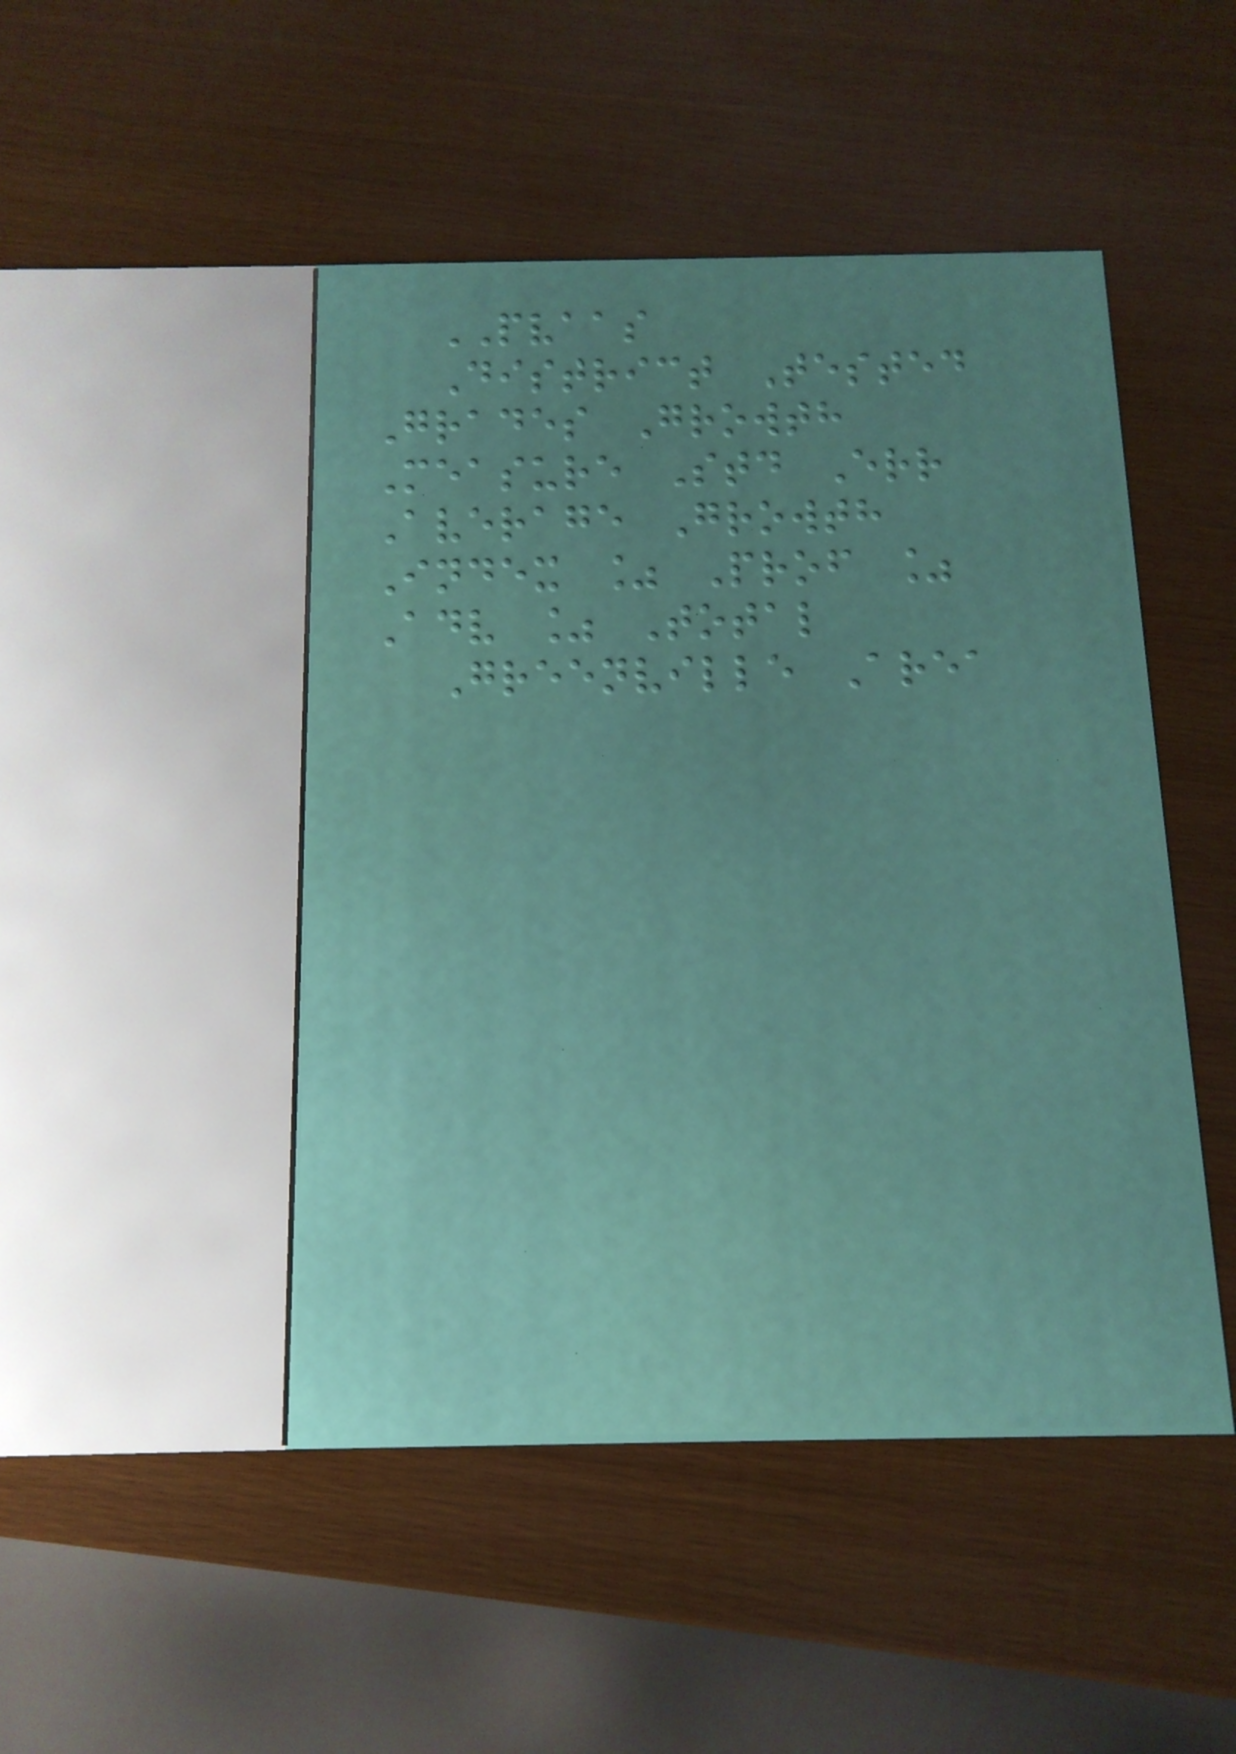PVAAS
District Tested
Grades Growth
Measure Std Err
Average Growth
Index % Prof %
Adv % Total
Greenville Area
